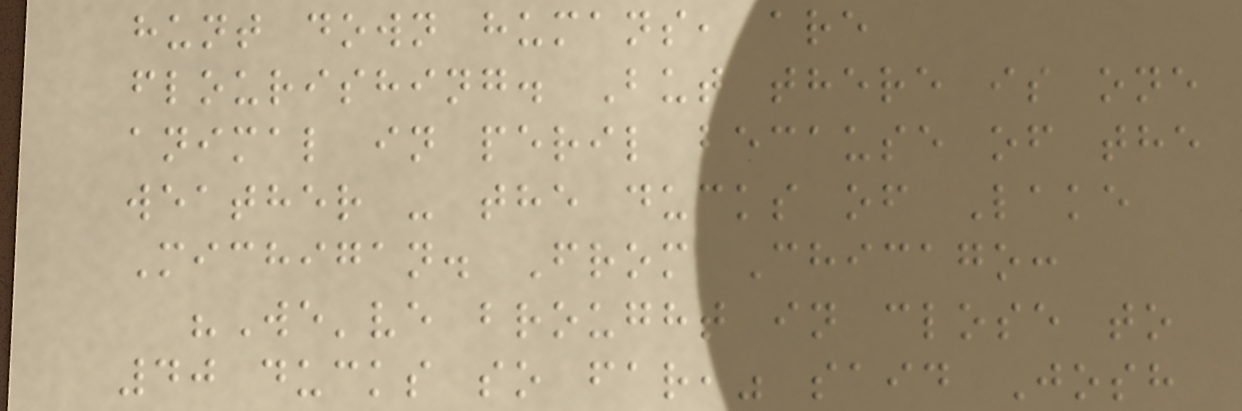hunt down humans, are
flourishing. But there is one
animal in peril because of the
weather - the ducks of Lake
Michigan. From Chicago:
"We've brought in close to
40 ducks so far," said Josh
